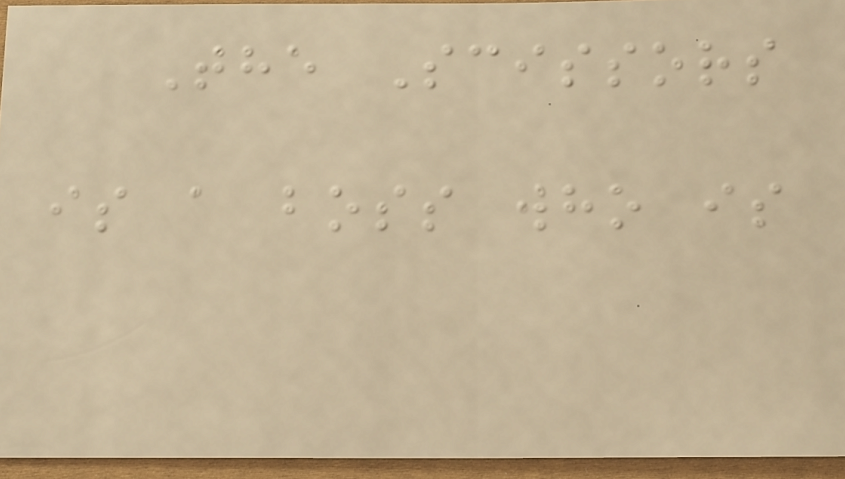The Scissors
is a boss who is
